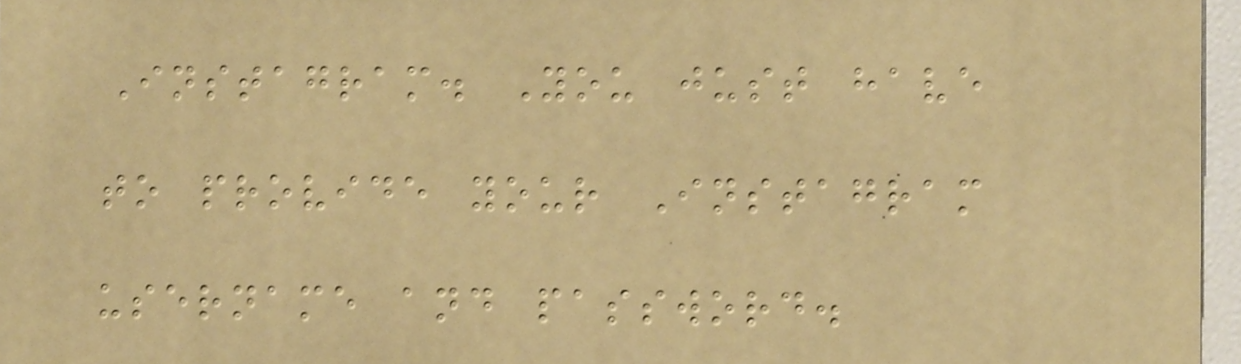Instagram. You just have
to provide your Instagram
username and password.
